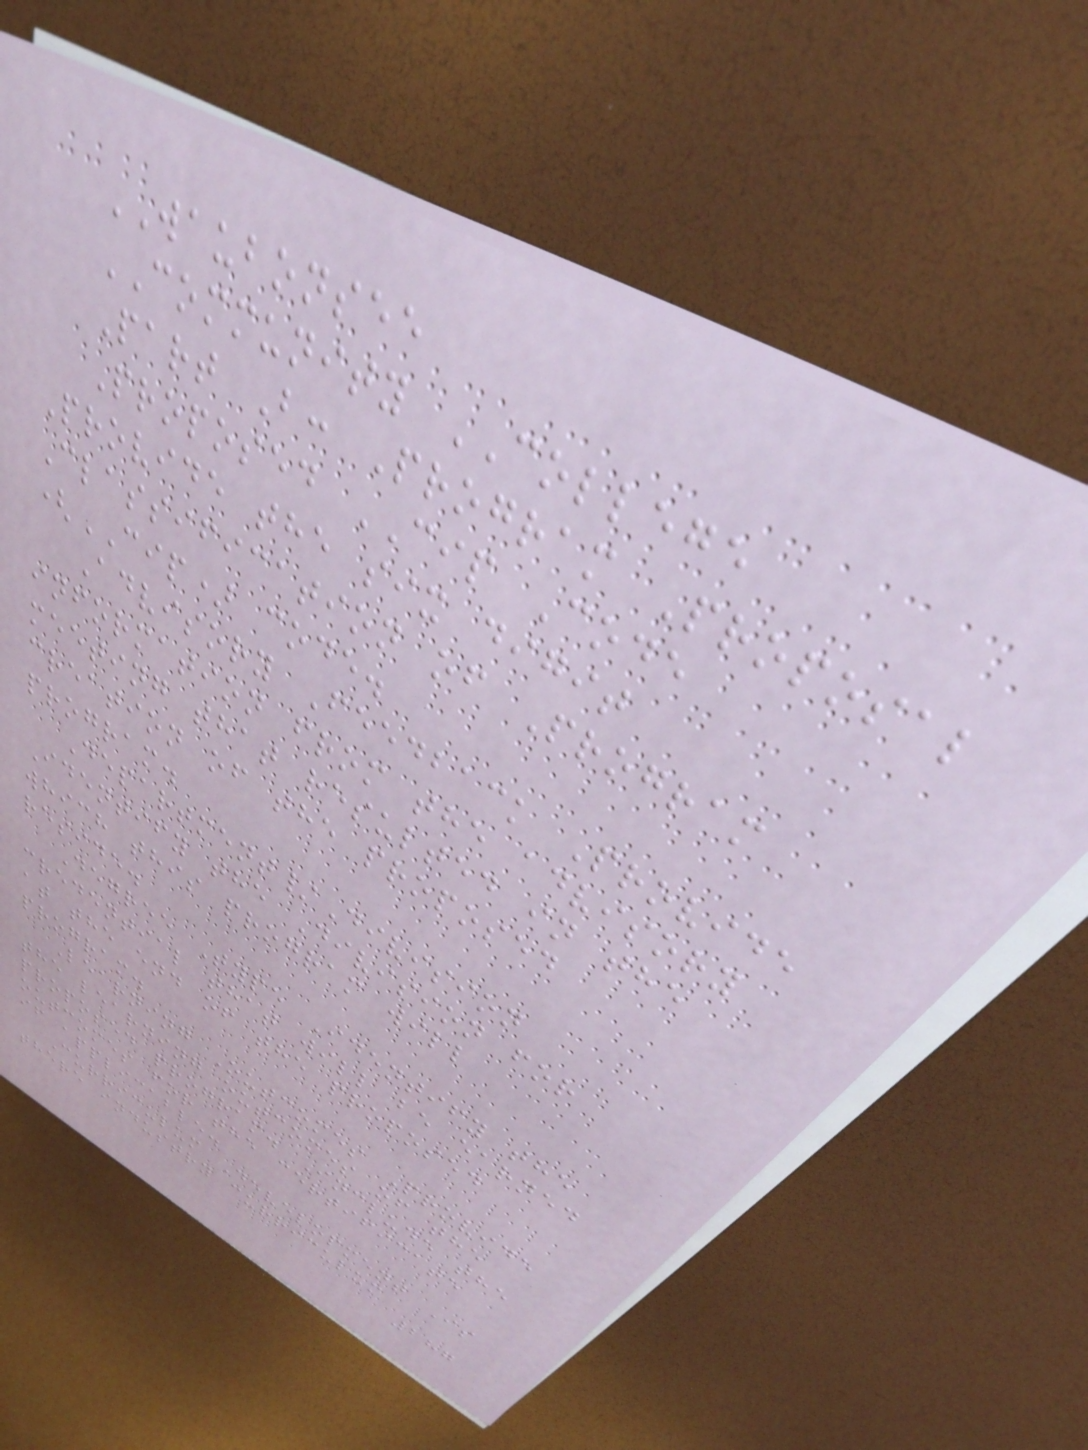WAUBONSEE
COMMUNITY COLLEGE
Part B: Program Proposal
Proposed CIP Code
Provide the six digit
Classification of Program
(CIP) code.
Advisory Feedback Provide
information from the advisory
meeting that resulted in the
creation of the proposed
program.
Department/Division
Identify the Division for
which this program will
reside.
Degree Type Identify the
credential that will be earned
at the end of the proposed
program.
Learning Outcomes Provide
the learning outcomes of the
proposed program. Include the
outcomes for the certificate
if applicable.
Curriculum Development Is
there industry curriculum
287
